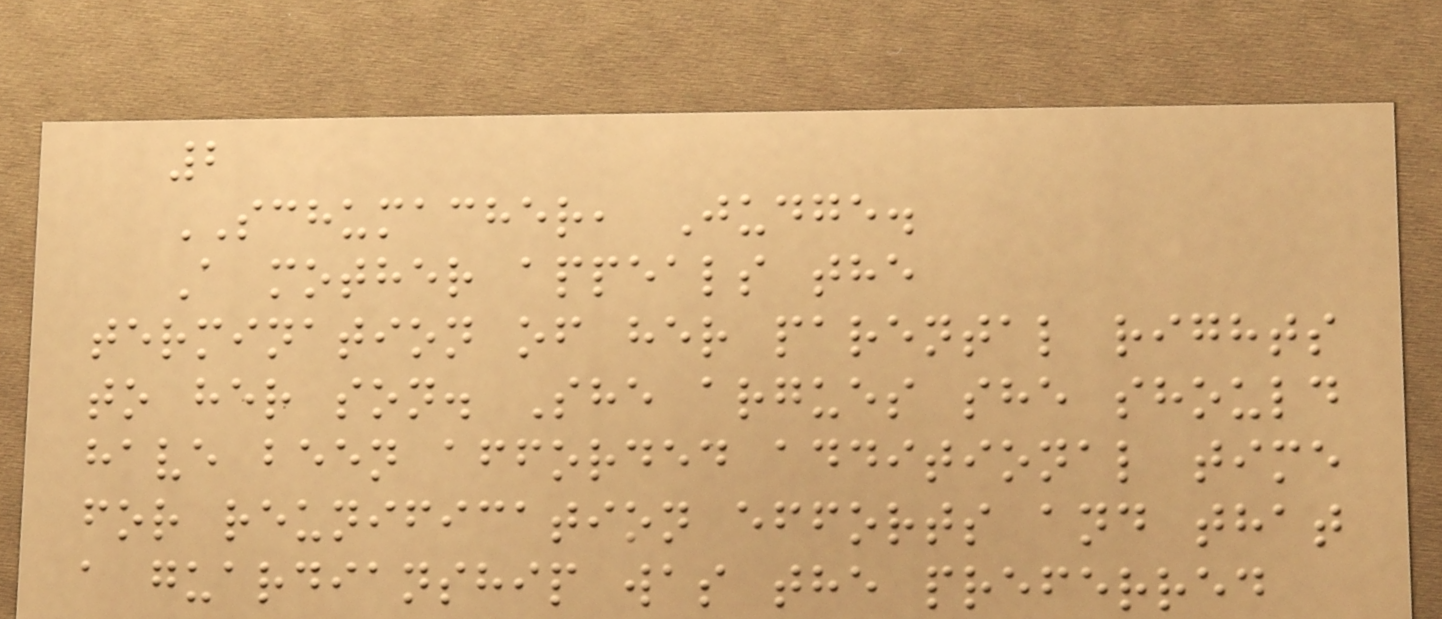2
SCHUMACHER, Judge.
A mother appeals the
termination of her parental rights
to her son. She argues she should
have been afforded additional time
for reunification efforts and that
a guardianship was the preferred
